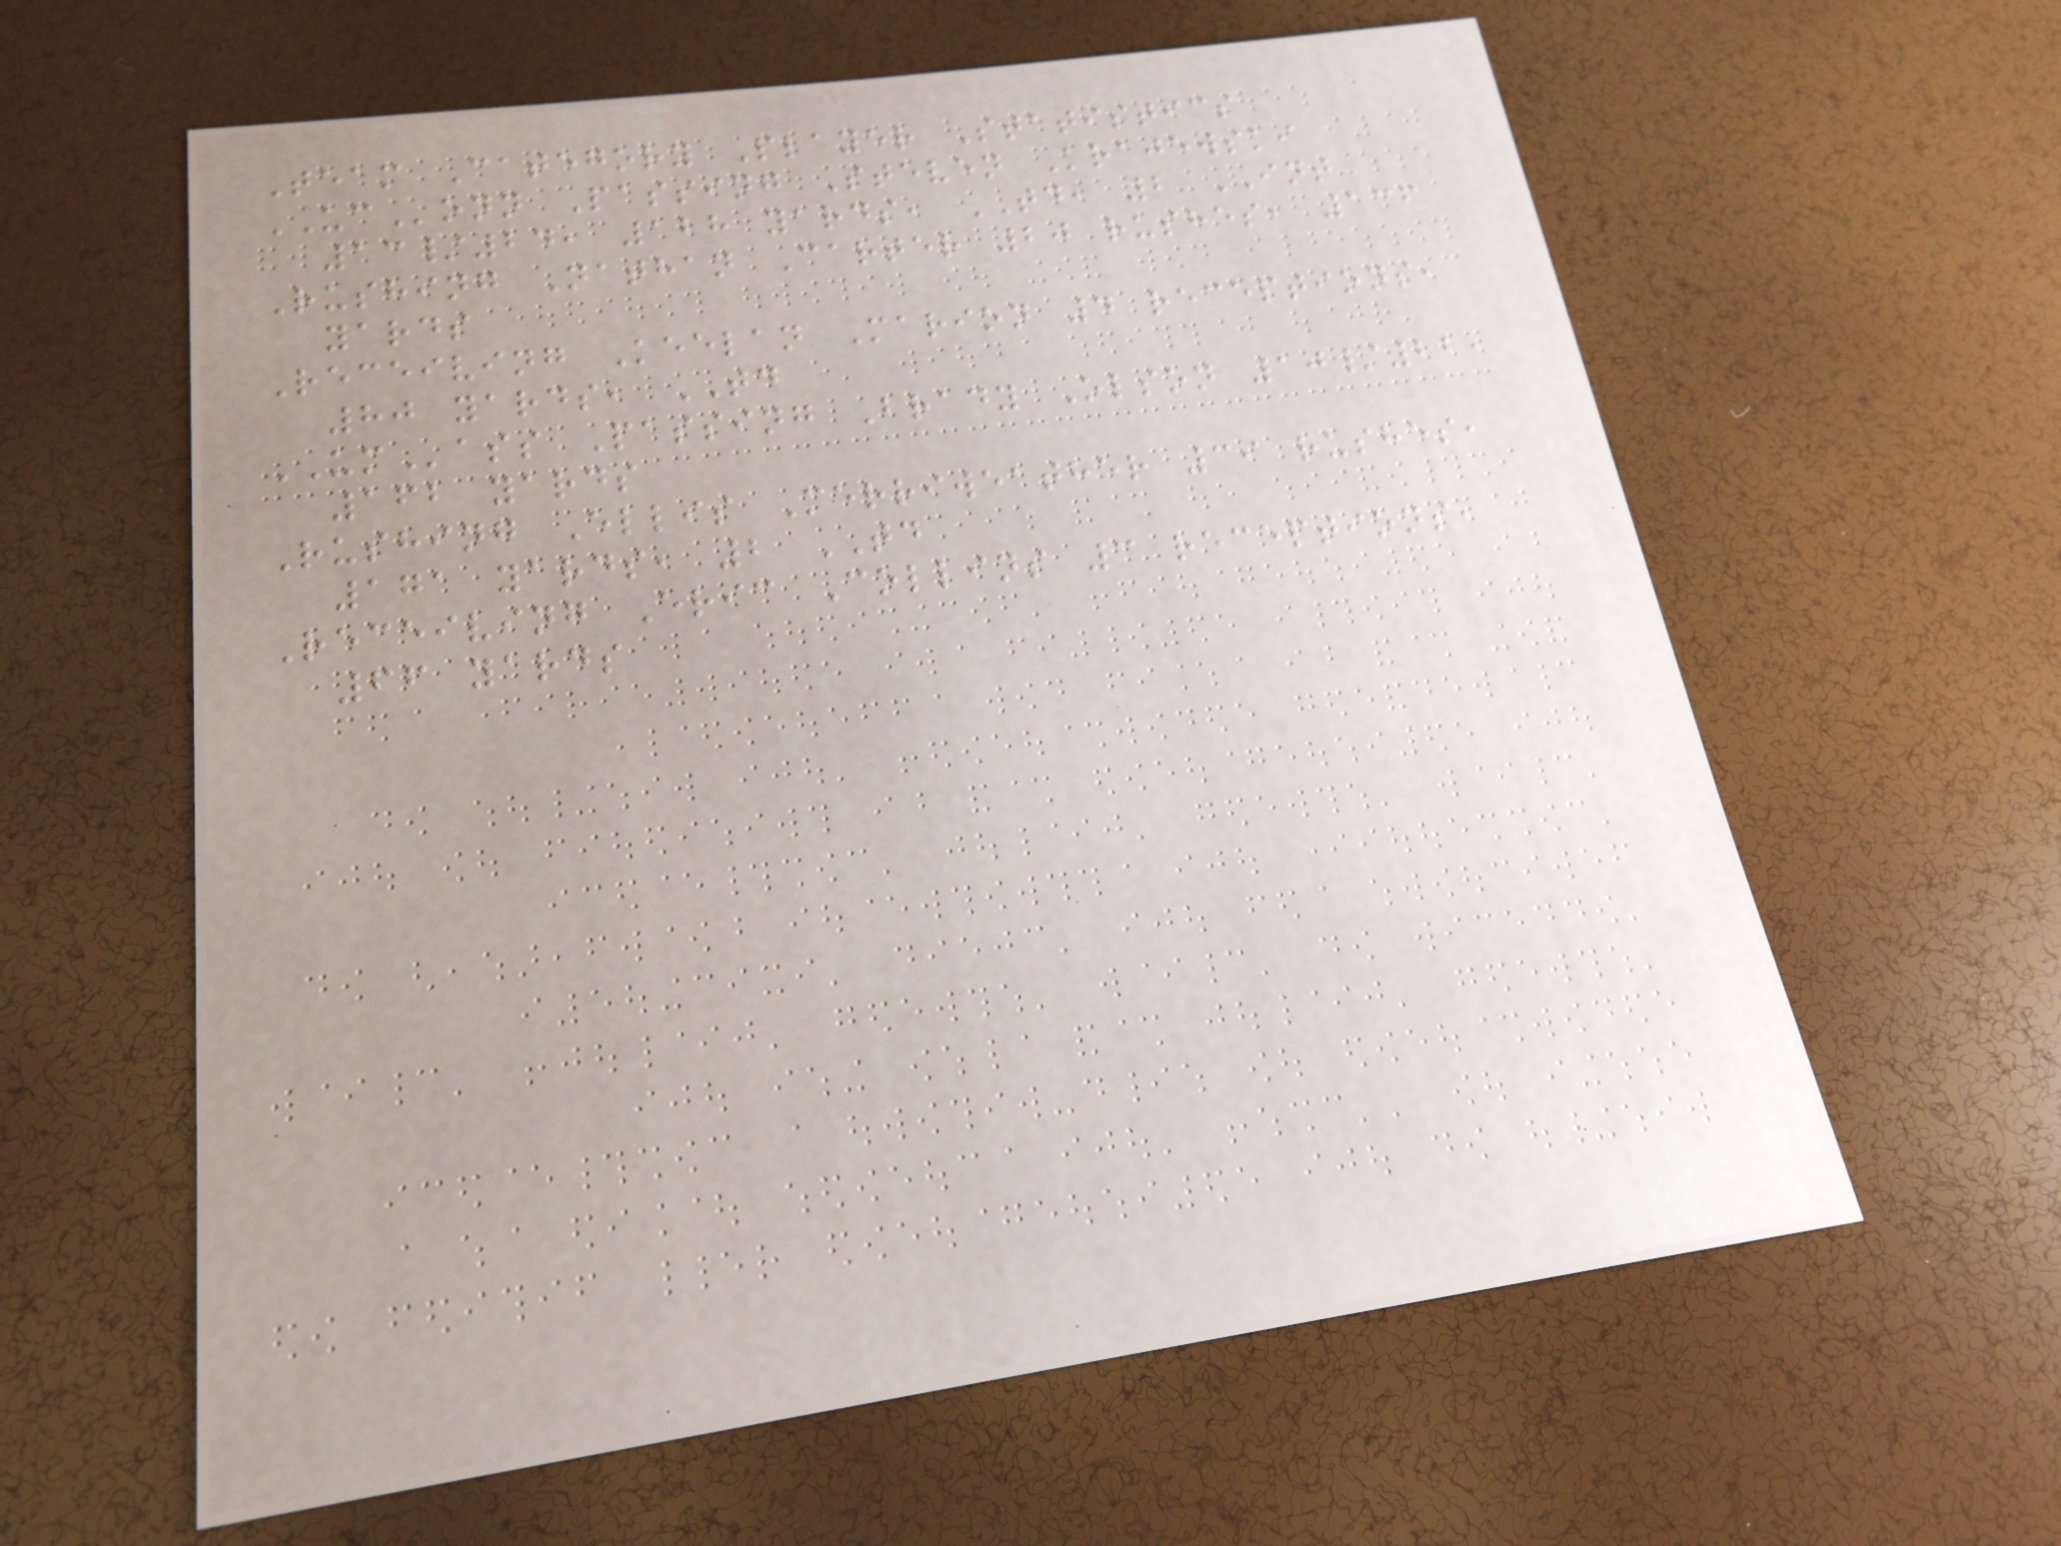Team Category Player Statistics
UConn Passing Steven Krajewski
13/24, 128 yards, TD, 2 INT
Rushing Nathan Carter 20 rushes, 136
yards
Receiving Keelan Marion 4 receptions,
80 yards, TD
UMass Passing Brady Olson 10/22,
162 yards
Rushing Ellis Merriweather 39 rushes,
171 yards, 2 TD
Receiving Eric Collins 3 receptions,
66 yards
